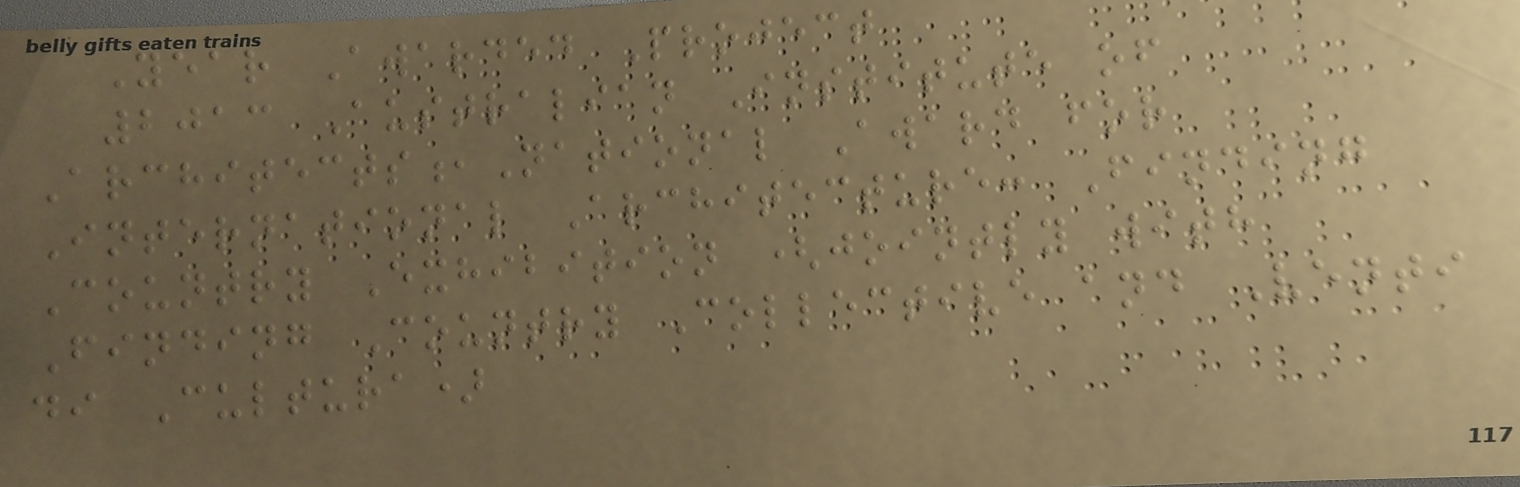Year Awarded Project
2013 Australian Institute of
Architects,National Award for
International Architecture: Finding
Country Exhibition (jointly with
Finding Country Collective and Venti
di Cultura)
